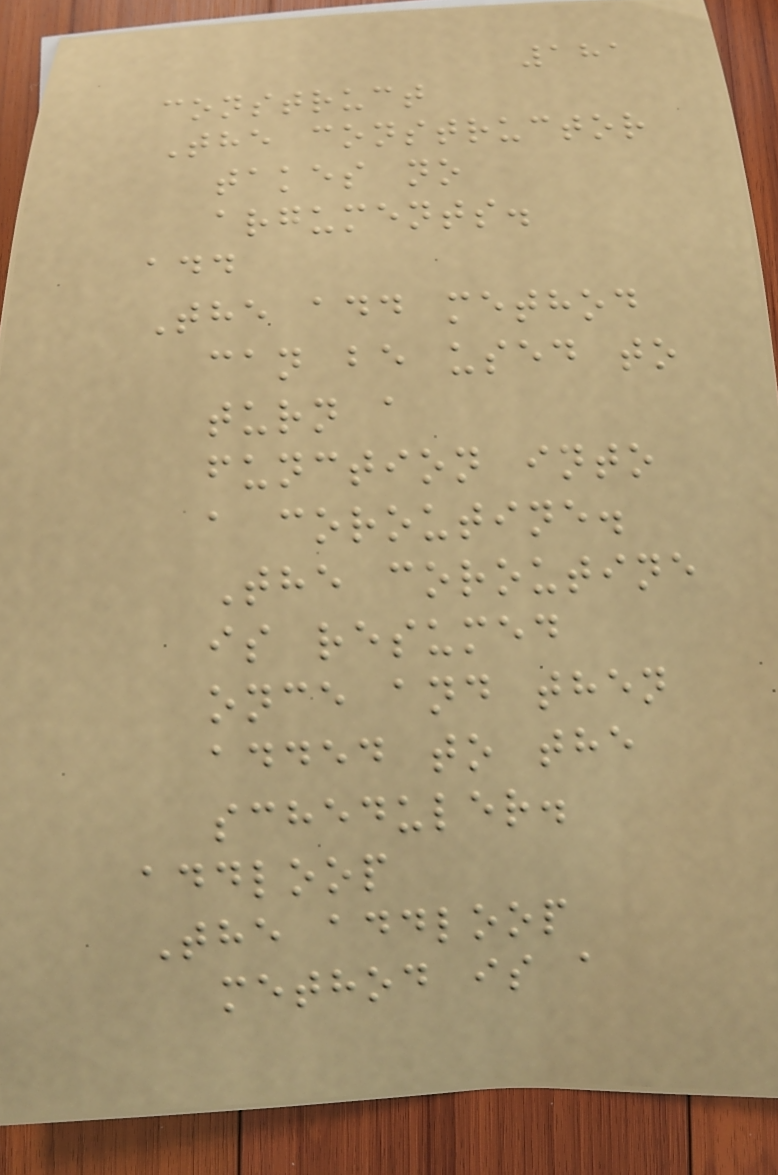181
construct
The constructor
takes no
arguments.
add
The add method
can be used to
turn a
function into
a coroutine.
The coroutine
is resumed
once and then
added to the
scheduler.
addloop
The addloop
method is a
